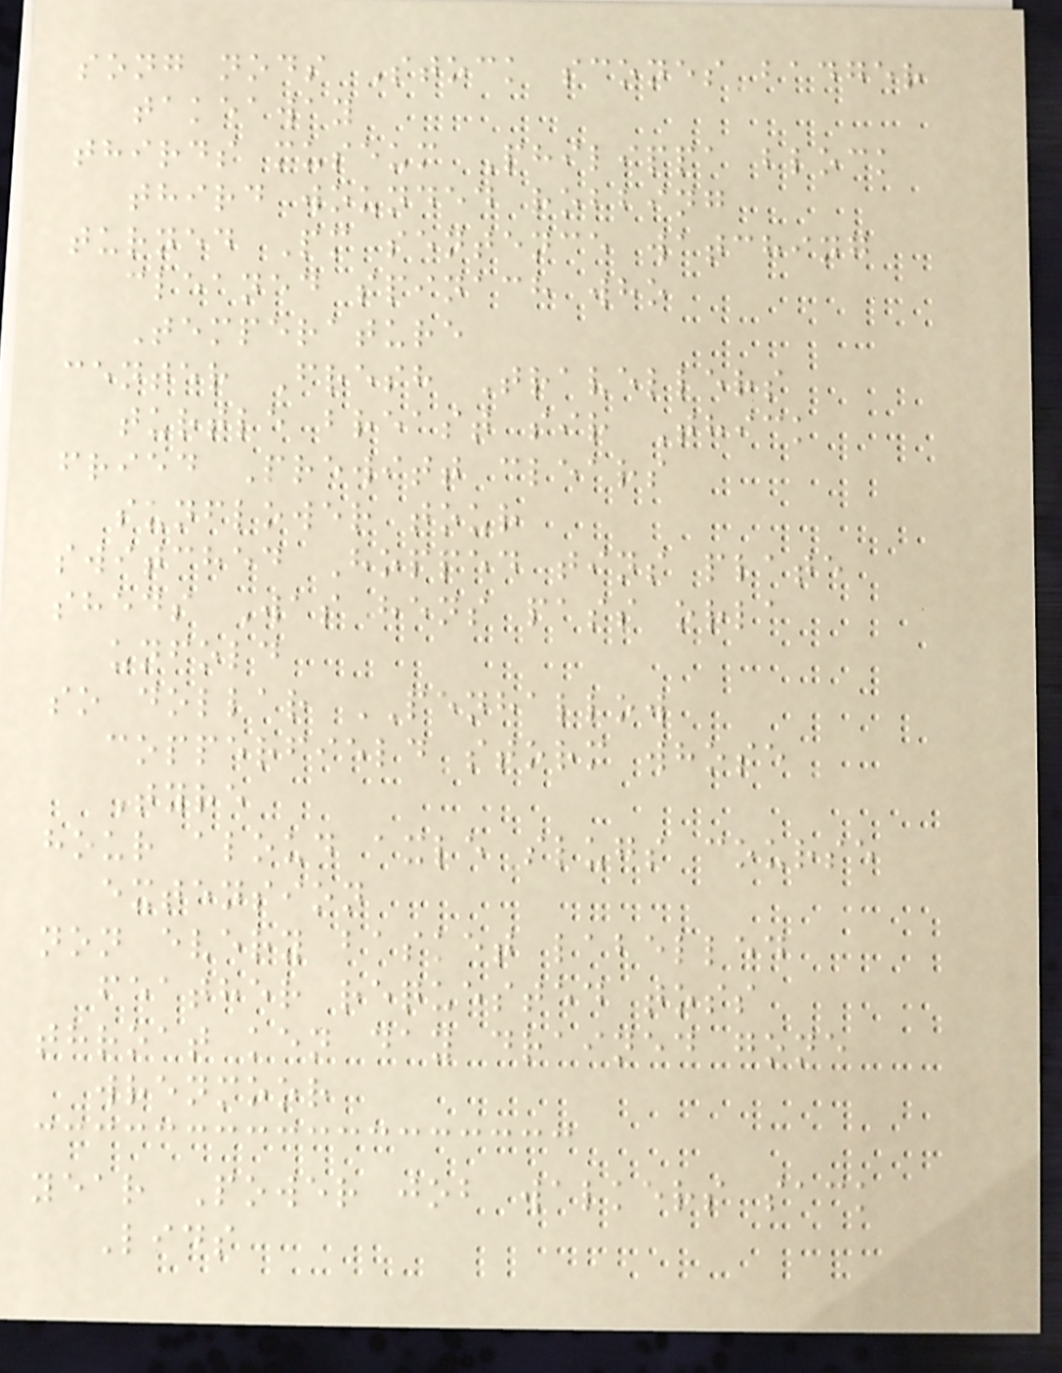song nods Stock scones badger
takeaway
thirds museum Philippa block
third wounded robbing
turned Pm sentence watching
cleaned spinach who
Temperature
center Fresh Travellers
turtle breast sir Thick
fried Prewitt clears
sunflower tour
switched Hopped tins plate
sheds Was hens pass orla
unfold
so dollar PENHALLOW
copperfield storm whose
Tyre
hour aloud axle slugs course
extension
non every basket labelled
feather requested toss
throat ken day drained gone
wrenmoor
year Power job walkers sack
Lids
